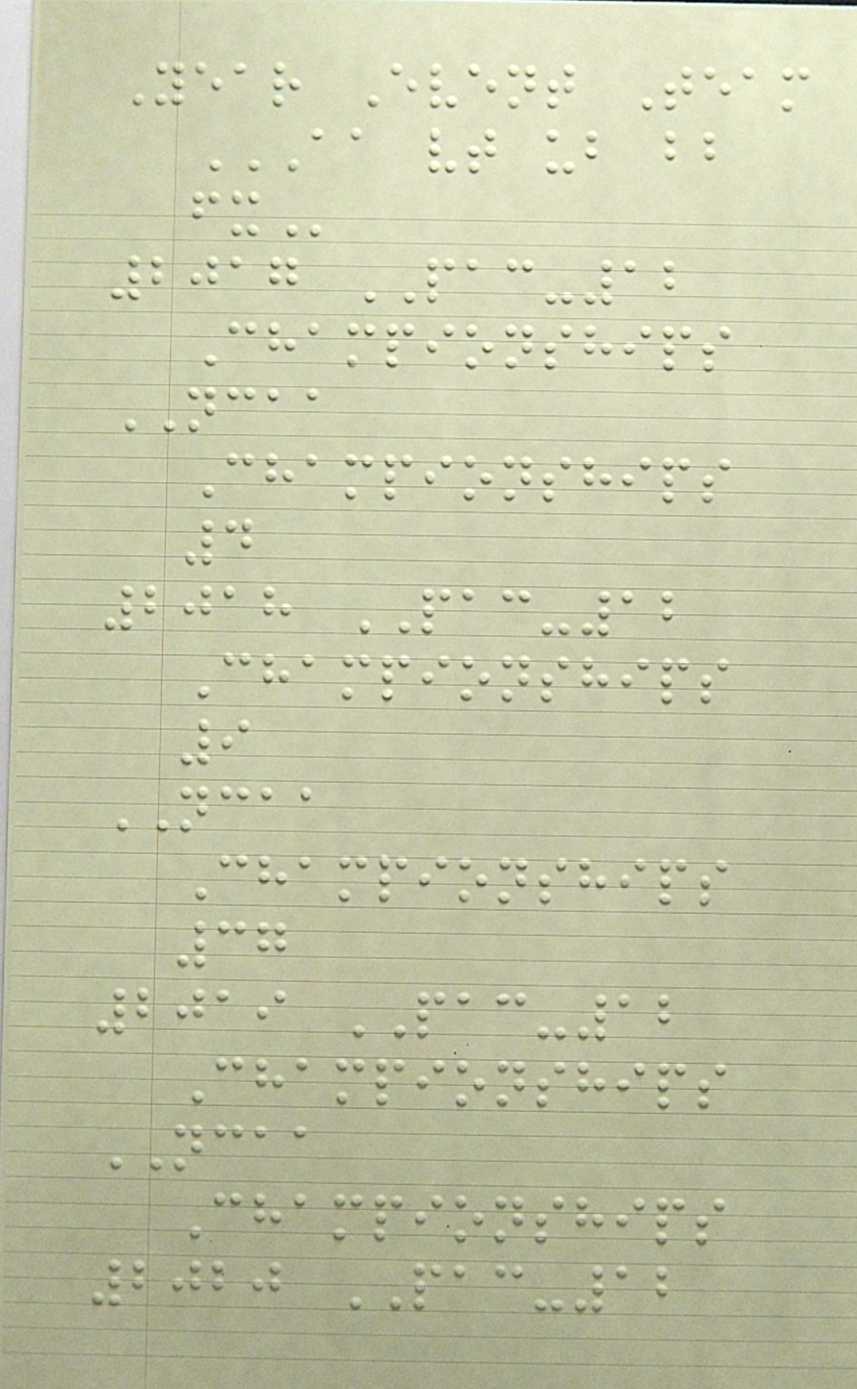Year Event Team
AA VT UB BB
FX
2017 PAC-12
Championships
NCAA
Championships
4
2018 PAC-12
Championships
9
NCAA
Championships
37
2019 PAC-12
Championships
NCAA
Championships
2020 PAC-12
